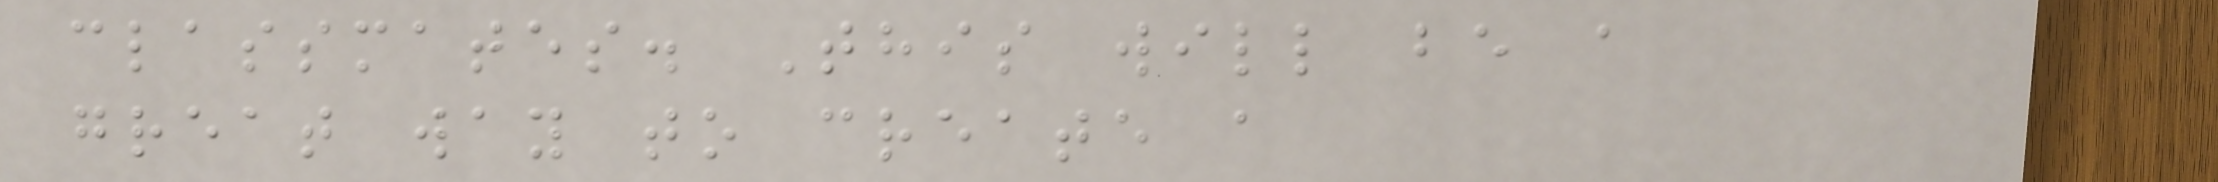classmates. This will be a
great way to create a
